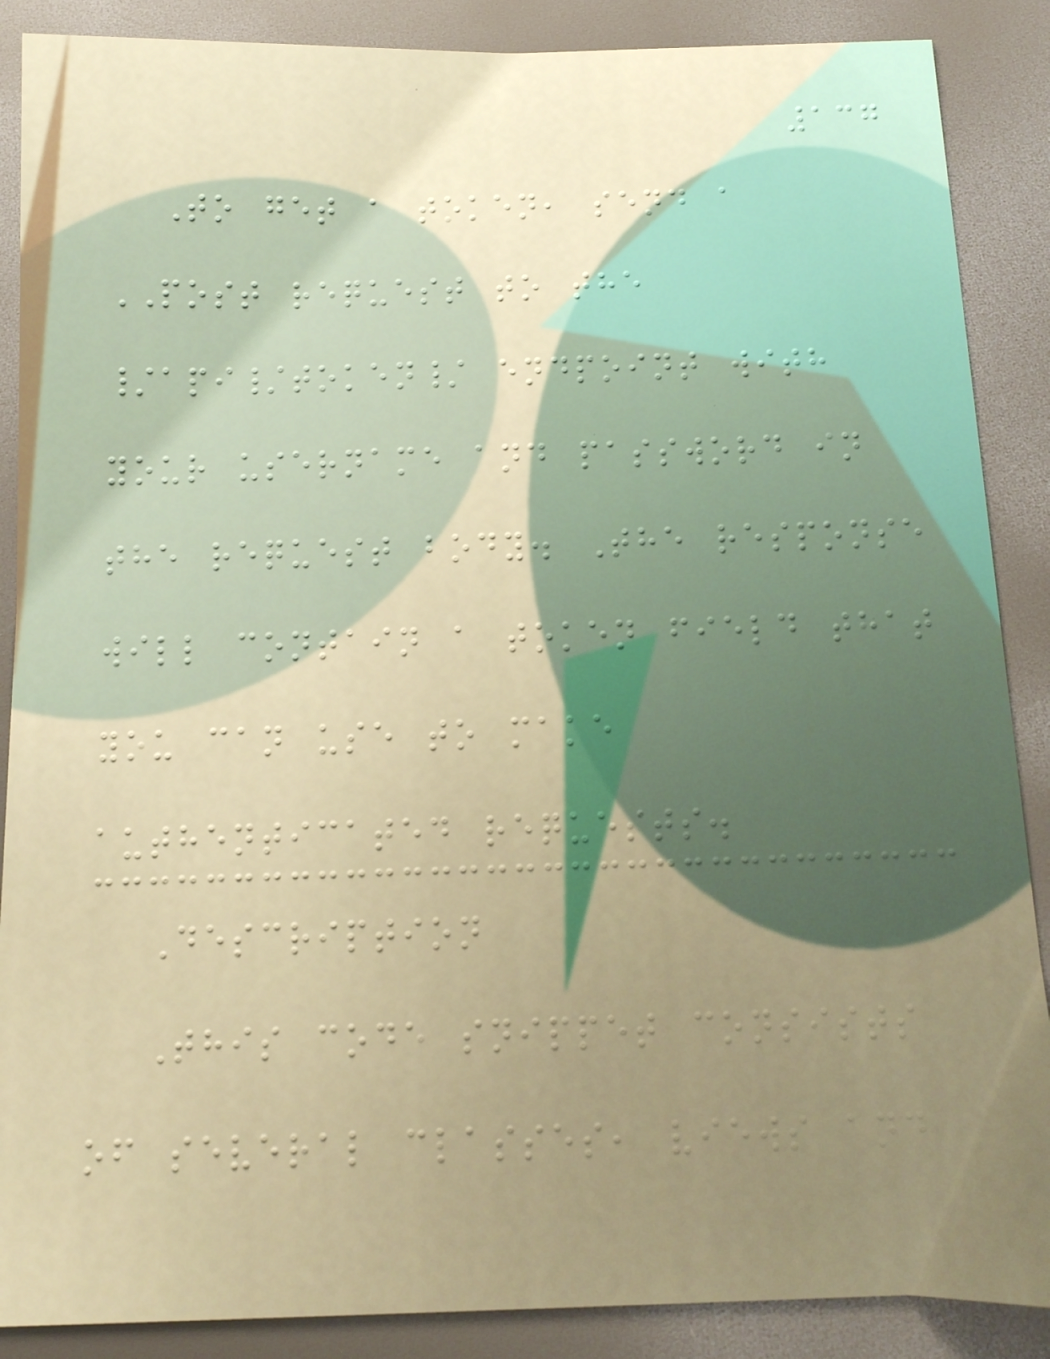137
To get a token, send a
POST request to the
/api/token/ endpoint with
your username and password in
the request body. The response
will contain a token field that
you can use to make
authenticated requests.
Description
This code snippet consists
of several classes, views and
